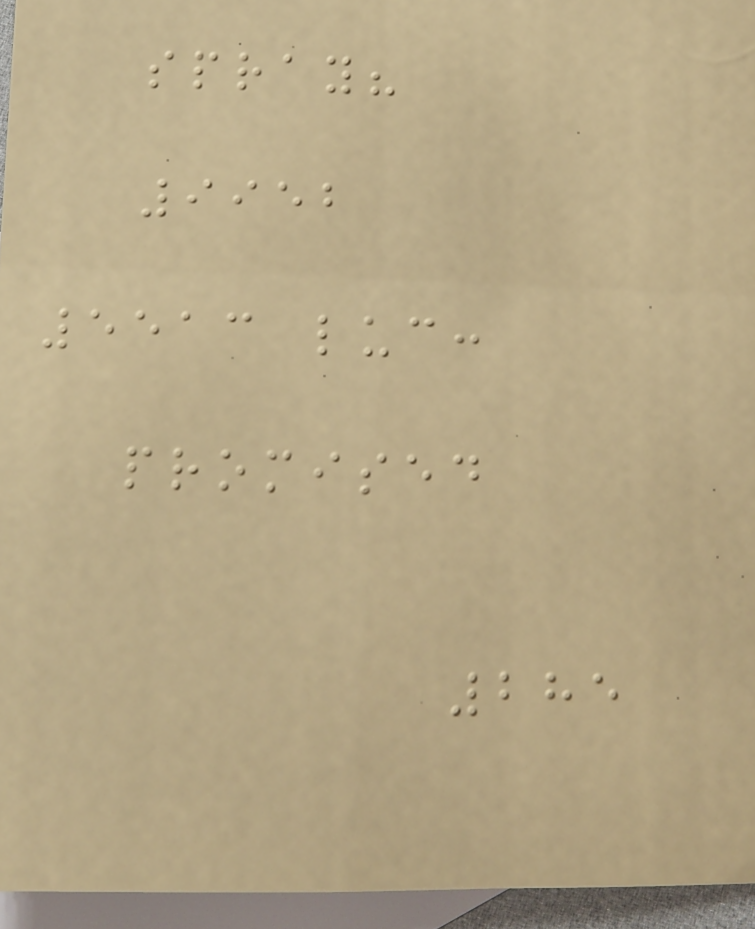spray?
9952
5513 luc:
promised
285
